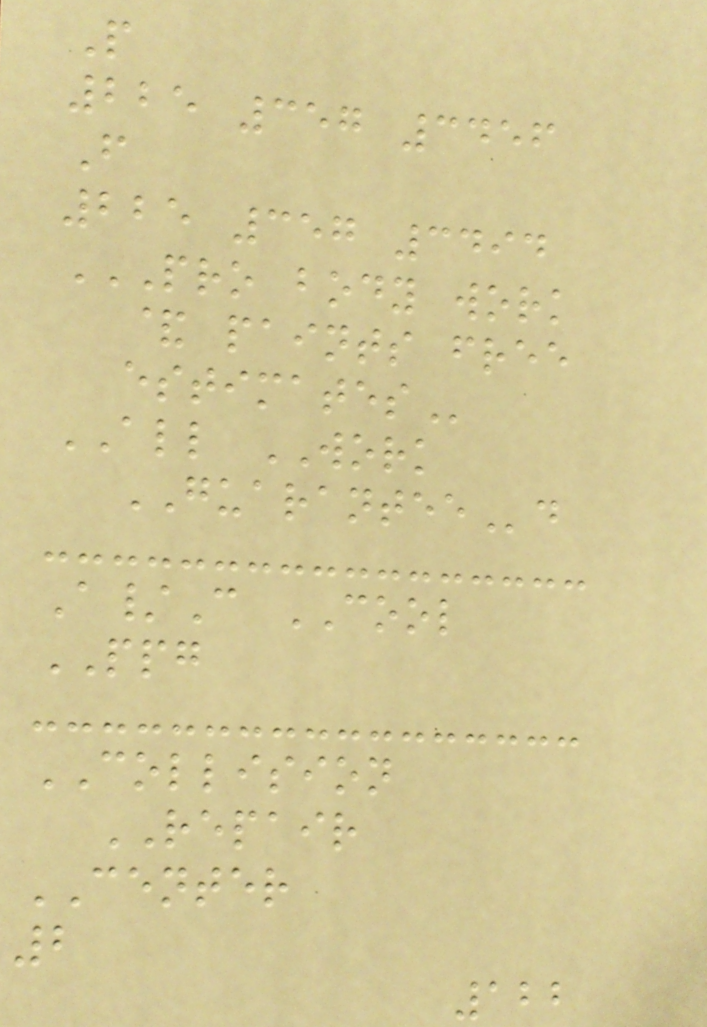P
225 357 3456
F
225 357 3494
PRO BODY WORK
& PAINTS FREE
ESTIMATES
ALL WORK
GUARANTEEd
A/C COOL
PPG
COLLISION
REPAIR
CENTER
2
122
